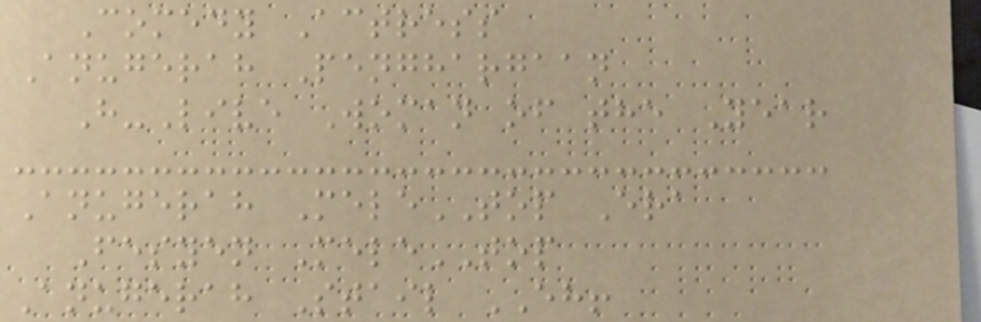Comedy Actress
Anugerah Penghargaan
H-Live Woman of the Year
Anugerah MeleTOP Era
Fesyen MeleTOP
Anugerah Stail EH!
